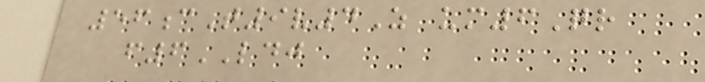56cT9v4Z um6Qr
f6LDJ
